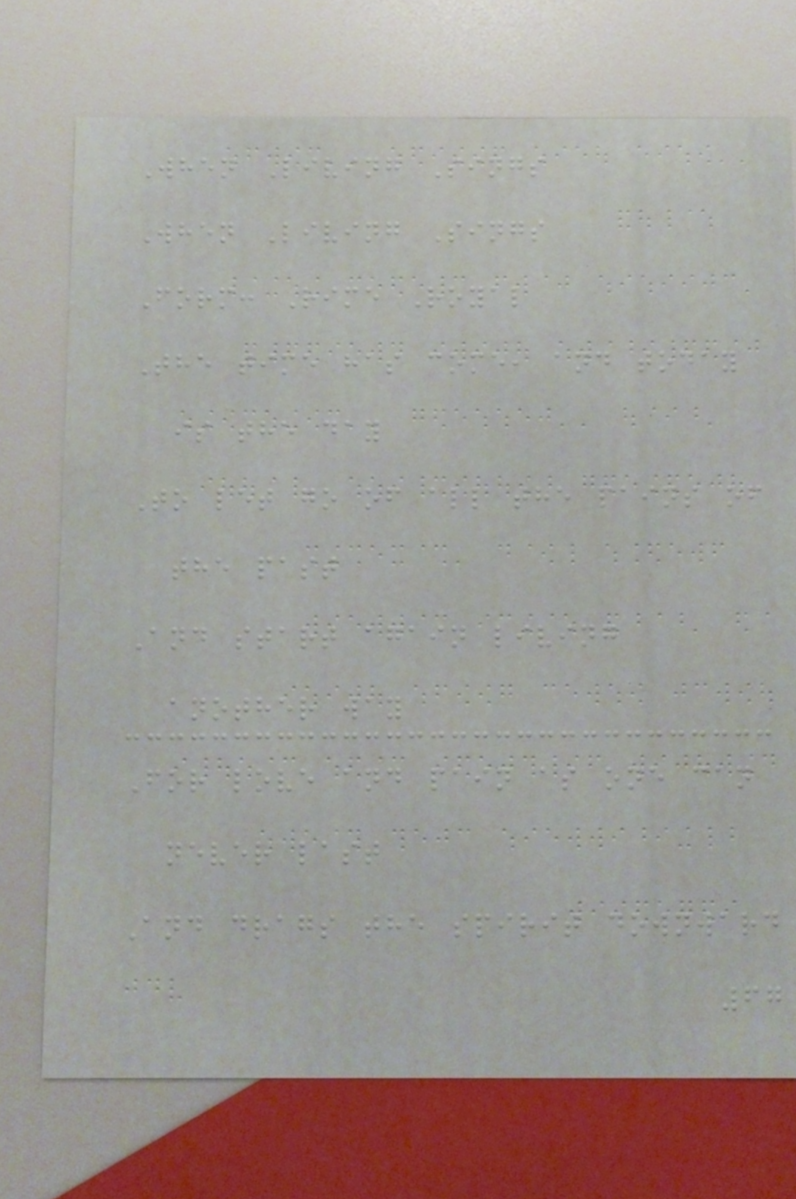When Living Sings
When Living Sings
Form: Rime Royal
The time has come, and today
is the day
To let go of all the pains of
the past
And start again living
another way
For love and pain as one can
never last
And drags the spirit downward
67
